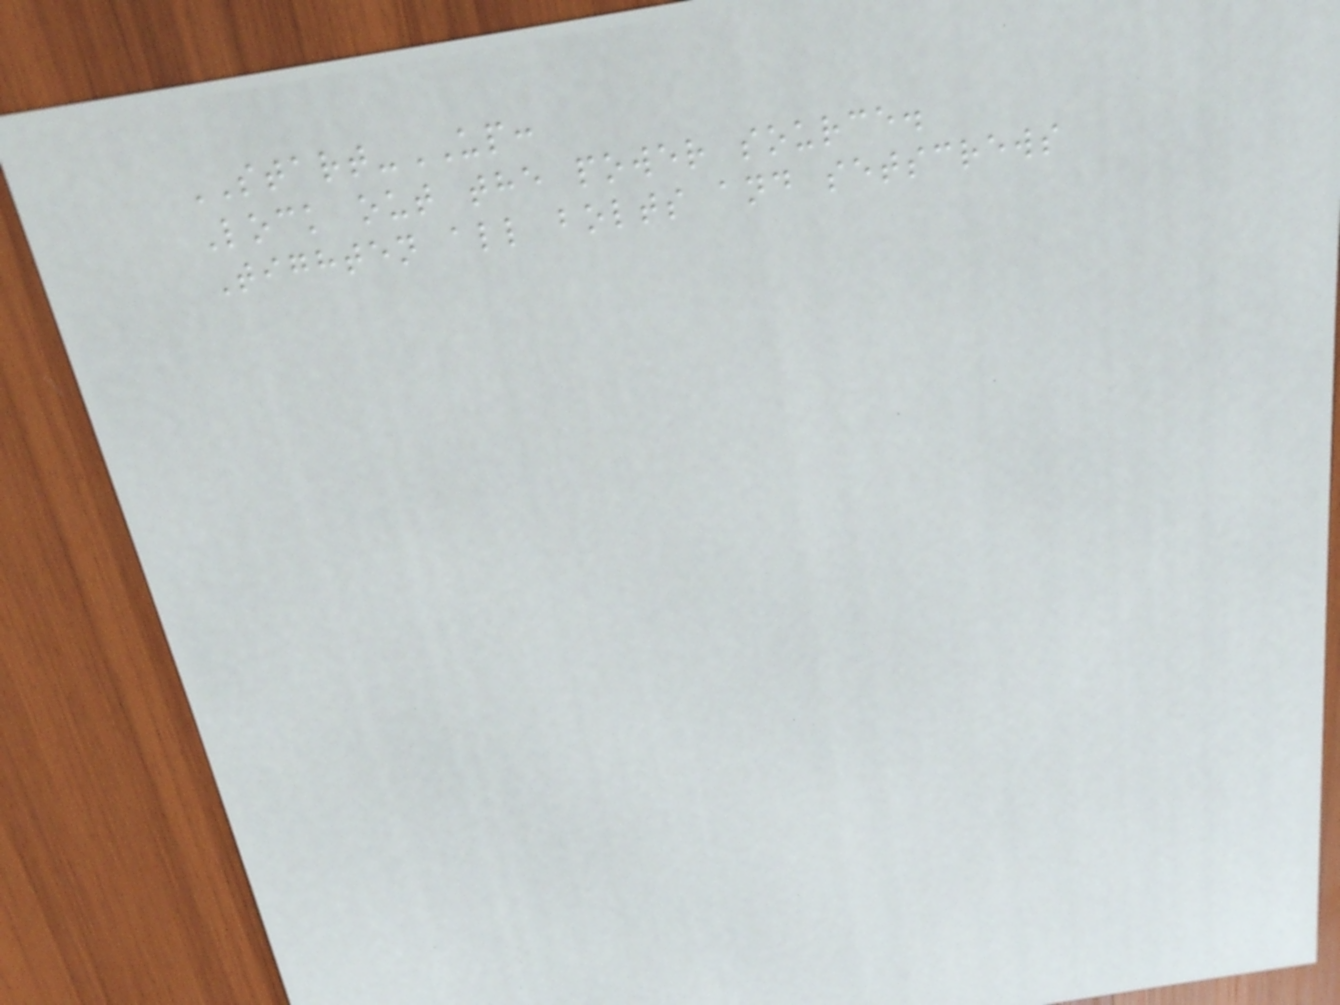START-UP:
Lock out the power source.
Tighten all bolts and setscrews
